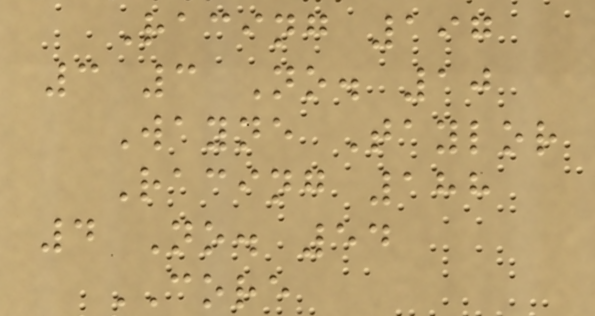Racing 197
3 3 No. 10
Wayne Taylor
Racing 188
4 No. 54
CORE
